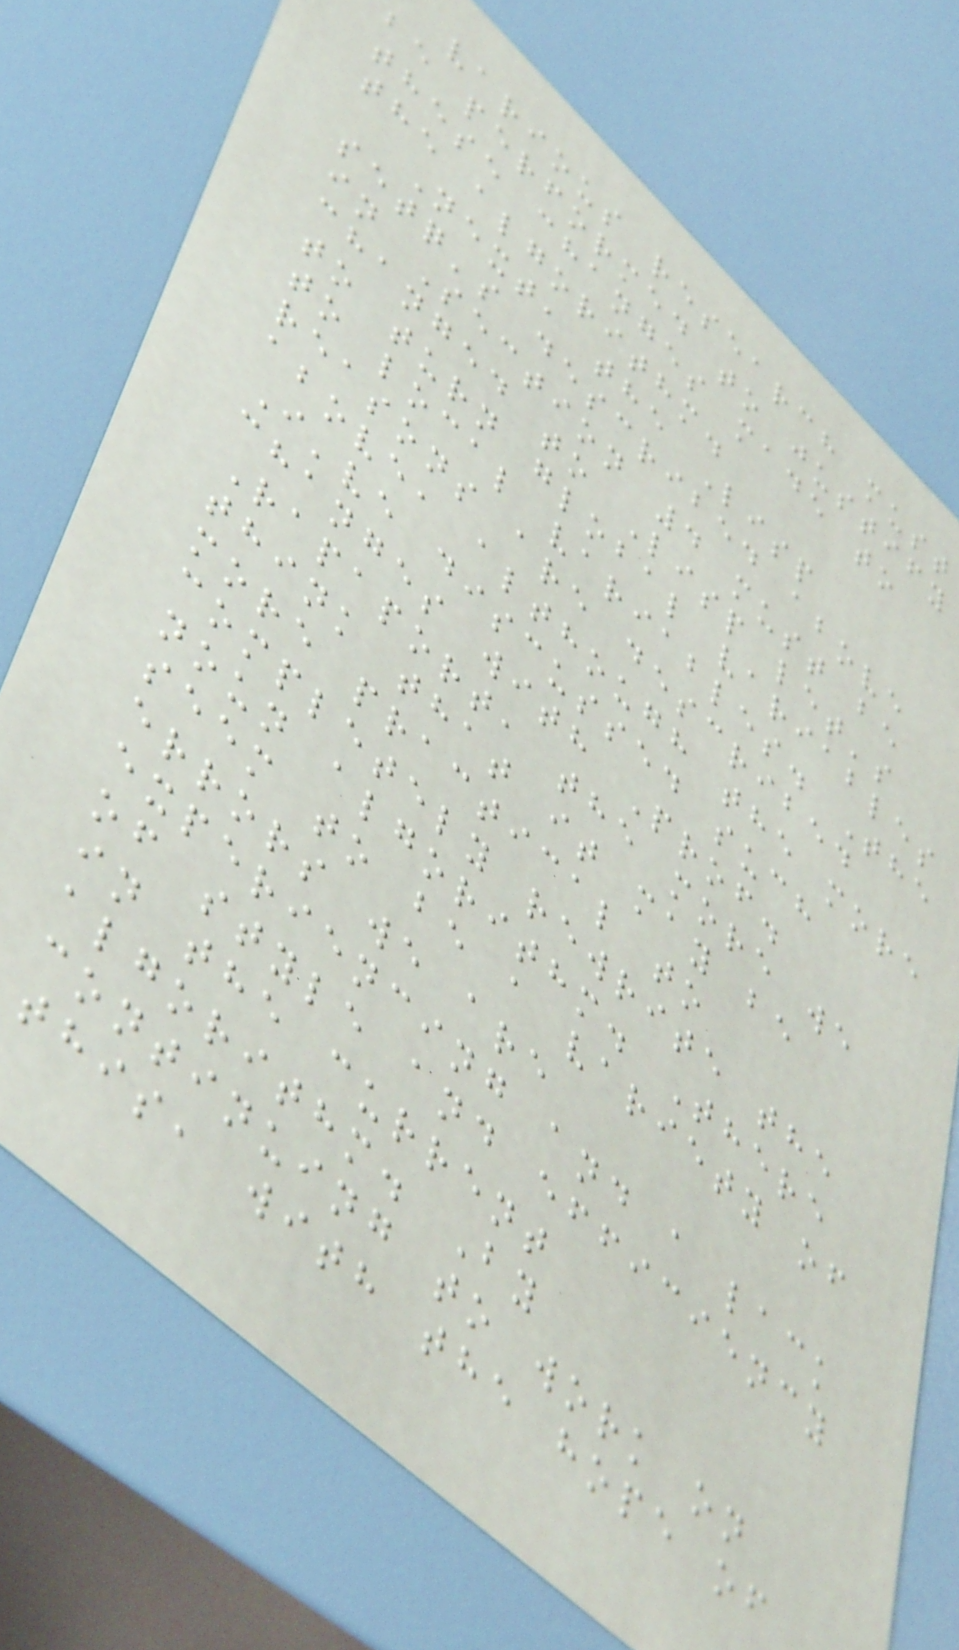various research must
be performed to justify
these changes made to
the algorithm.
Next, the Lisp
setq's described above
in Section 4 must be
changed to Lisp let's
to turn global variables
to local variables. The
reasons are described
above, although the more
I've discussed such
changes with Prof.
Rapaport, the more we
think that it may be
more practical to
completely rewrite the
noun algorithm. There
seem to be a variety of
errors we are
experiencing and a lack
of style and efficiency
in the current
algorithm. By
continuing to work on
this, with the hope of
